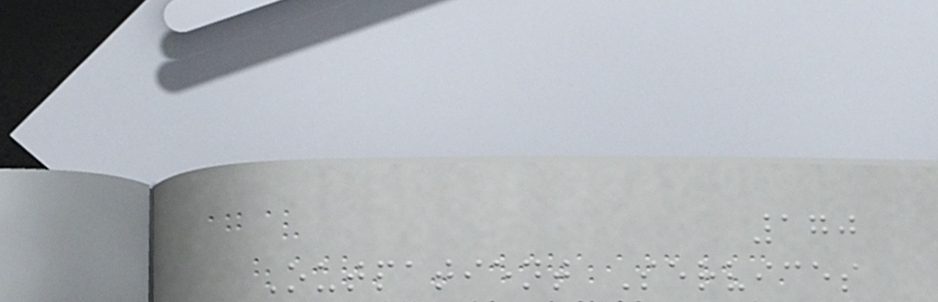170
Outpatient Services
